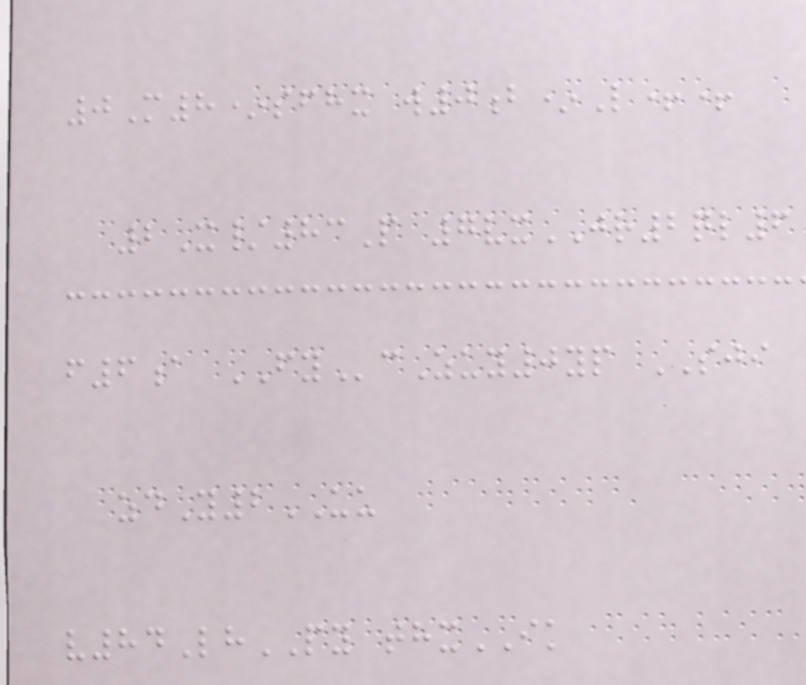0M8*sfhx w0b*L++
2X/83P 7vxJR2ql6
f6a FYcZuy0yp SJI
zdY2UU
v84LhPY thxIK
